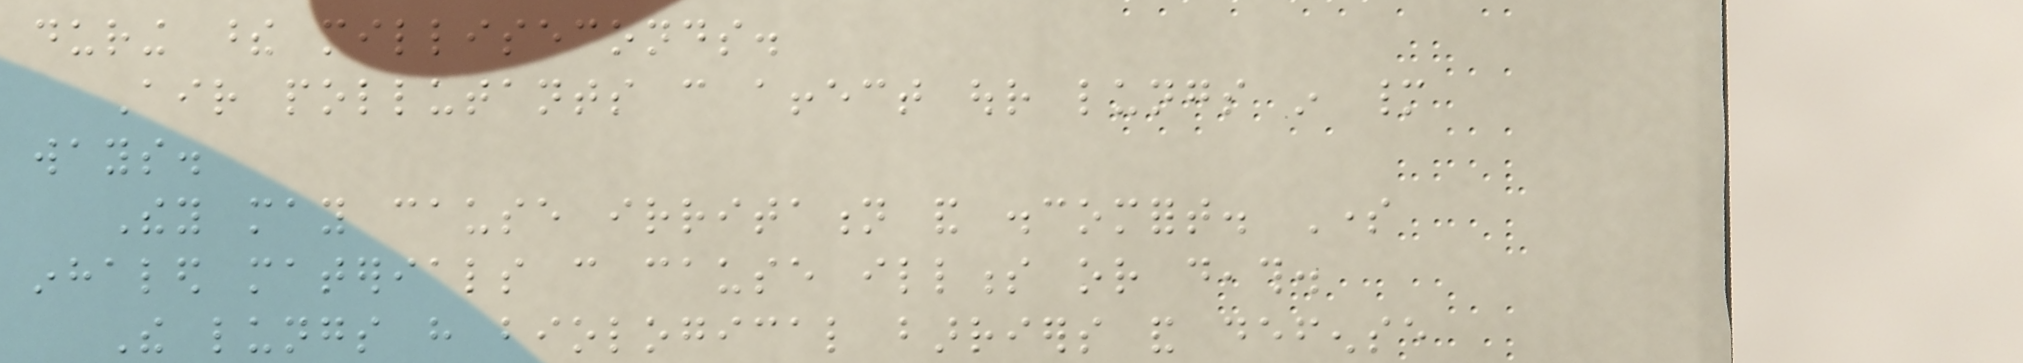during these milliseconds.
Air pollutants can affect our lungs in many
ways.
They may cause irritation and discomfort. Some
inhaled materials can cause illness or death.
The lungs have biological barriers and defense
